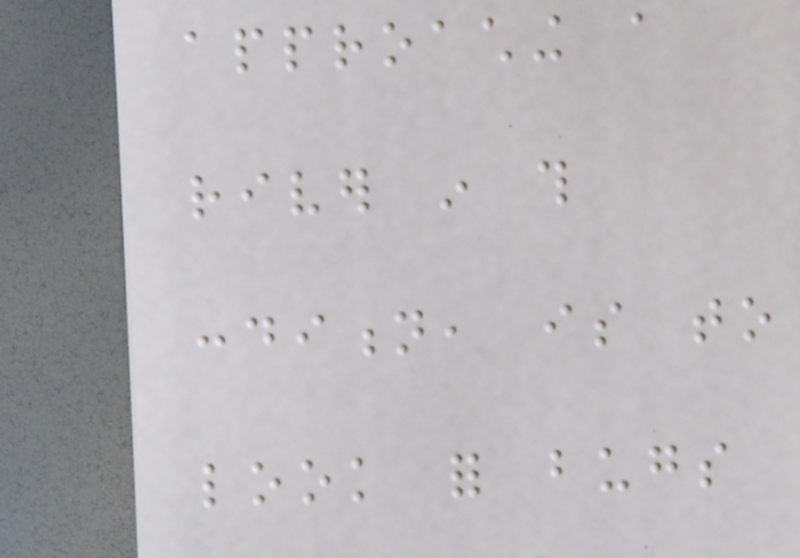approaching a
river in this
condition, is to
look for bugs
